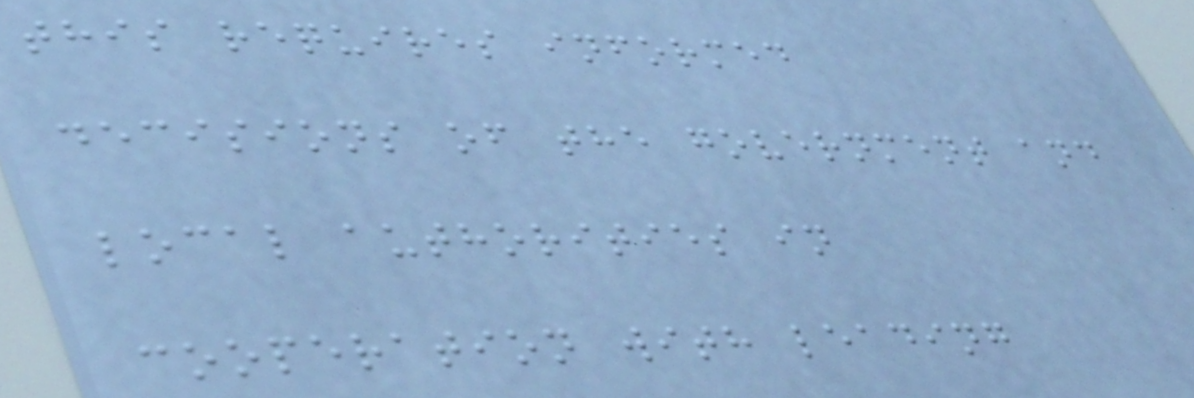this requires informed
decisions of the government and
local authorities in
cooperation with leading
